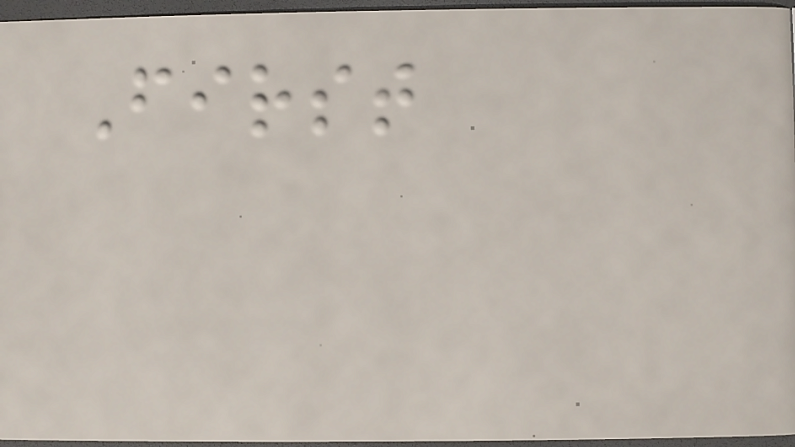First
